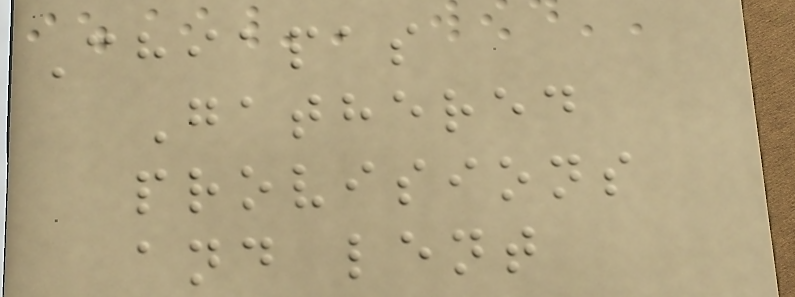Chiapas
Gathered
provisions
and lent
